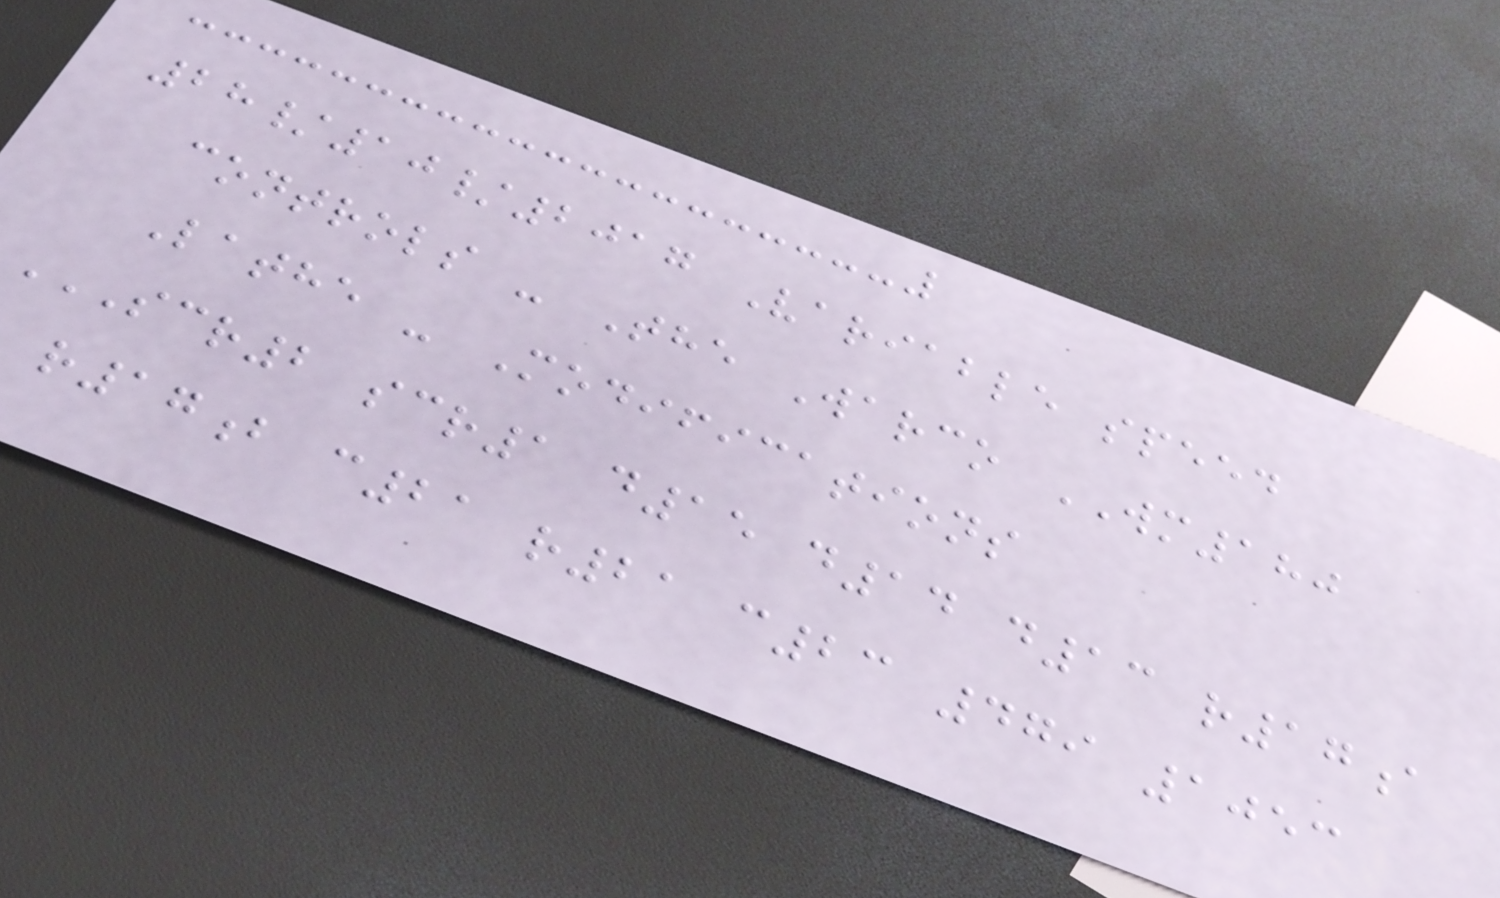28/10/2017 Variable speed
controls - The Warco WM180
Lathe - Modifications
SCR2 SCR1 D15 D14 D13 R17A
R17B C21 R21 C23 479 1053
